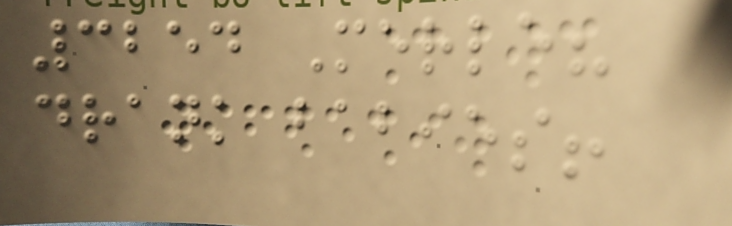3254 Merle?
drank babies!
